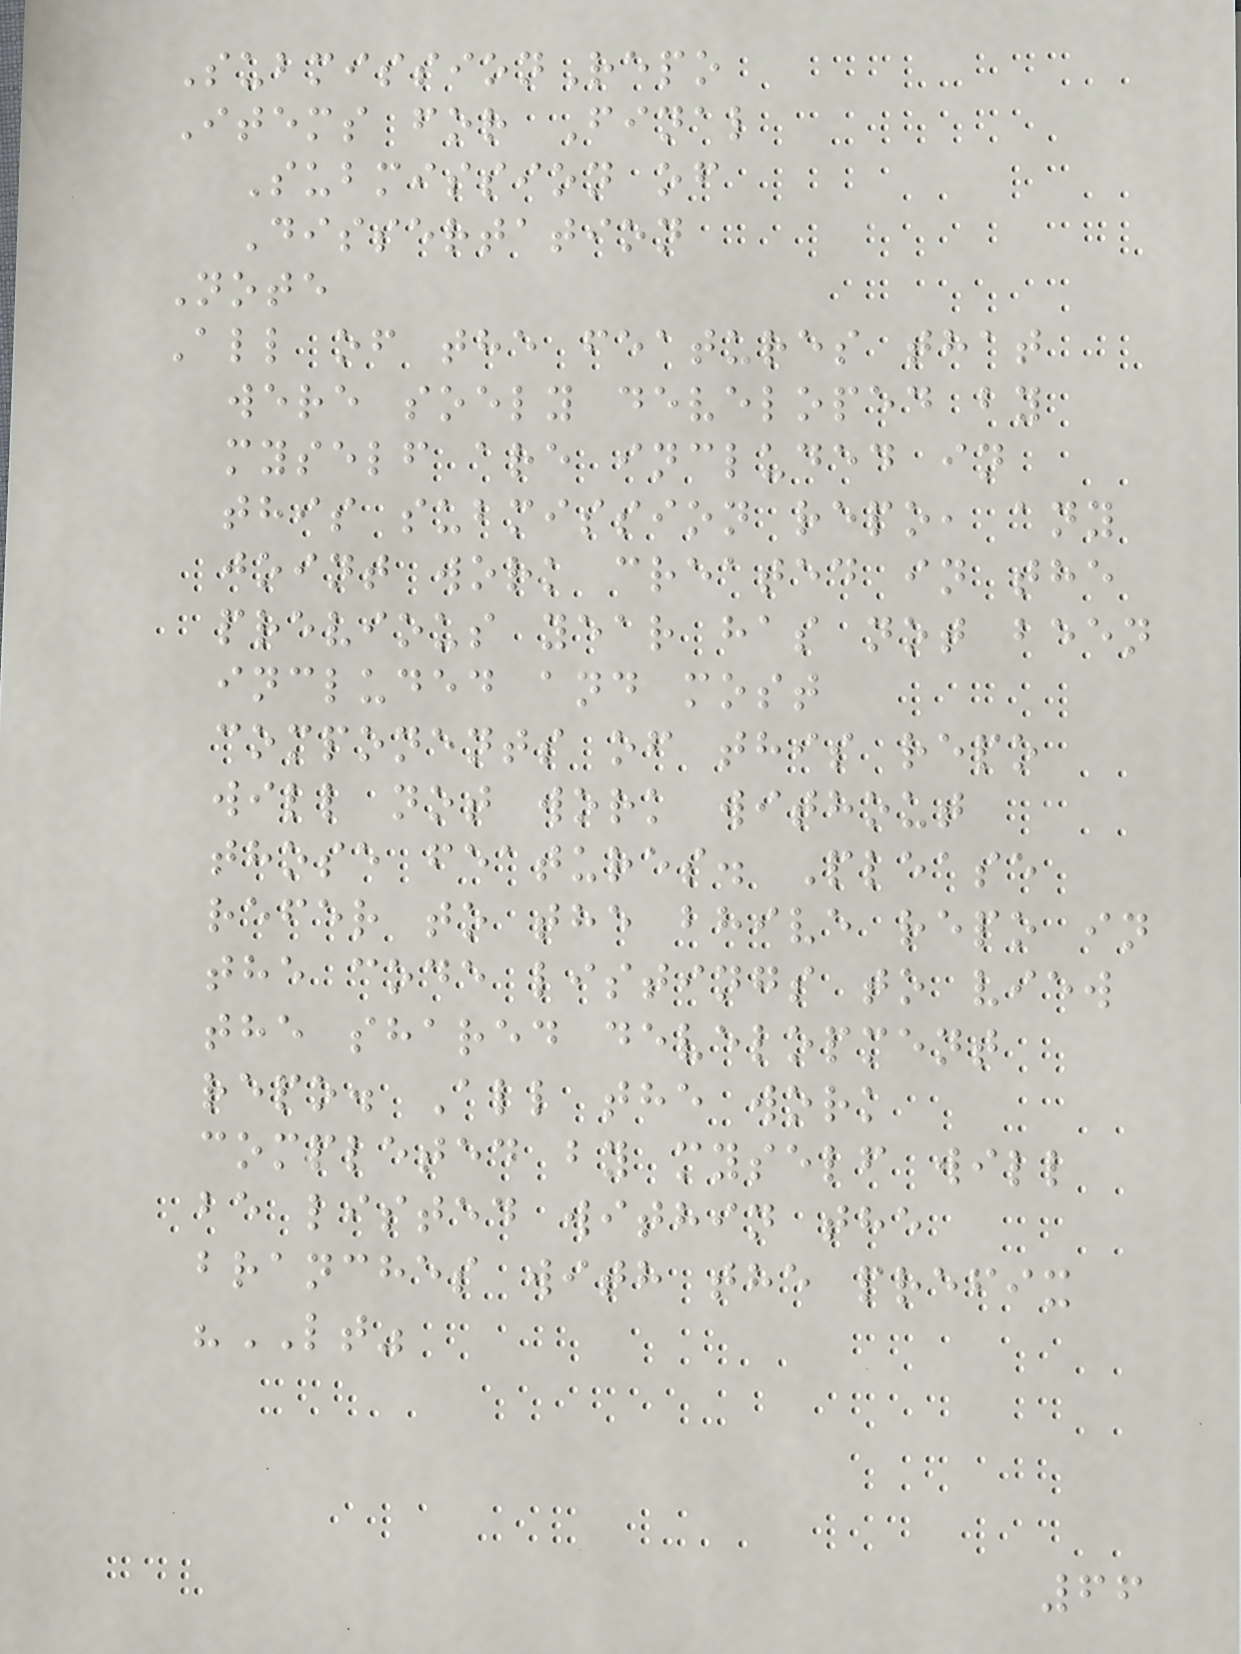SubmissionRepo
Items for Final
Submission of
Dissertation
Note
All of the features that
were soely developed by
myself are included in
this submission repo, any
joint work created in the
previous year has not been
included and most
components of this repo
will not work without
those features. Please
refer to the bhive repo in
the code listings to view
the shared development
repo. All the work
completed by myself will
be listed within the
branches with the prefix
"LT"
66
